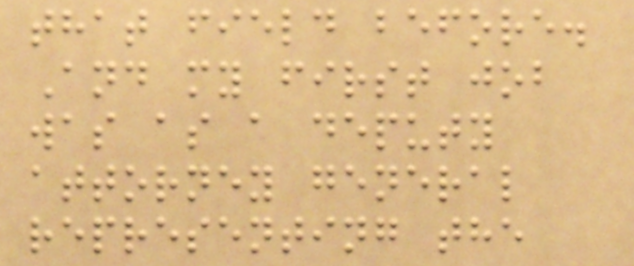that field before.
And my first job
was as a deputy
attorney general
representing the
